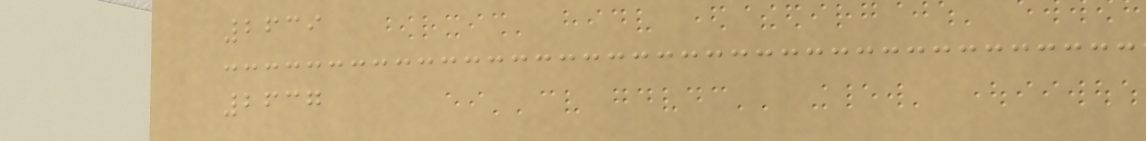2639
2637
